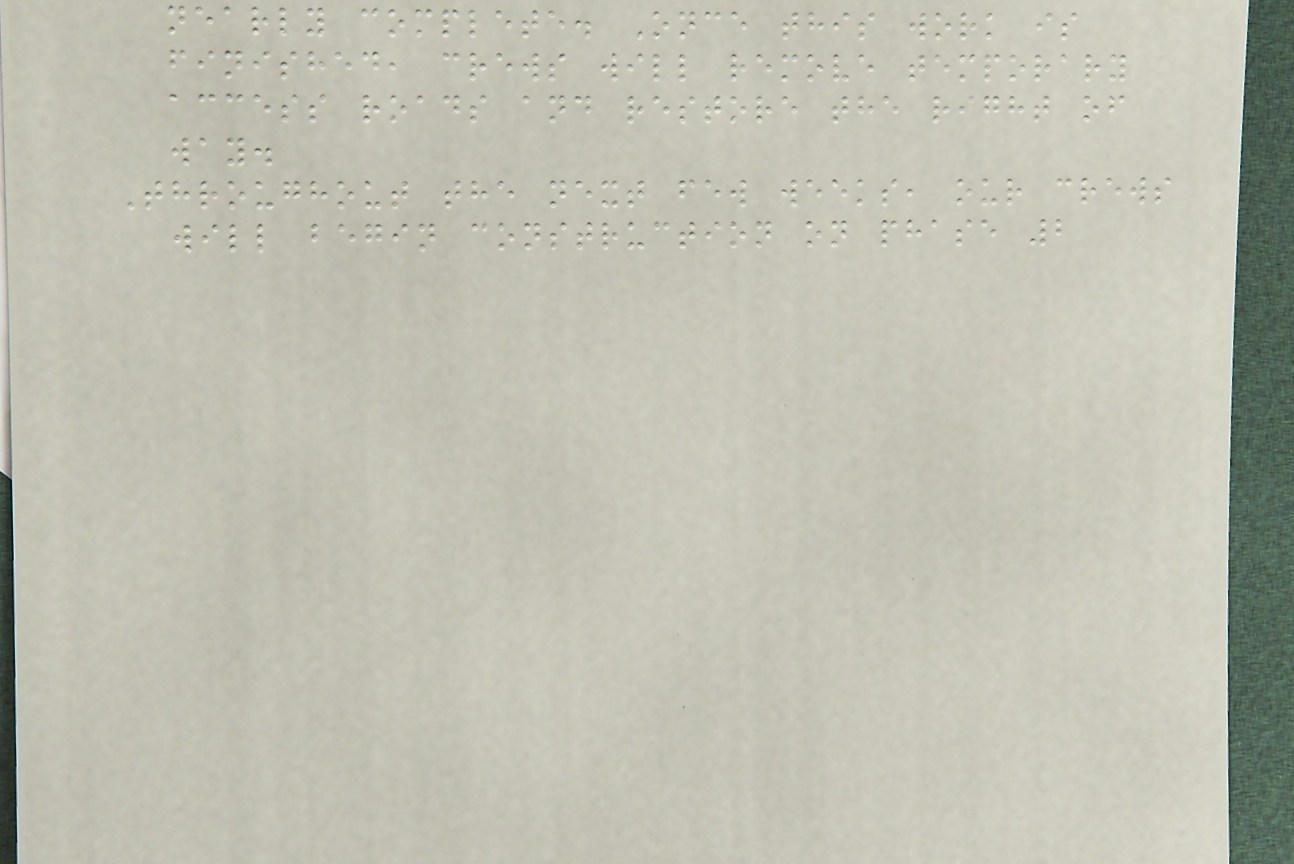nearly complete. Once this work is
finished, crews will remove temporary
access roads and restore the right of
way.
Throughout the next few weeks, our crews
will begin construction on phase 2
